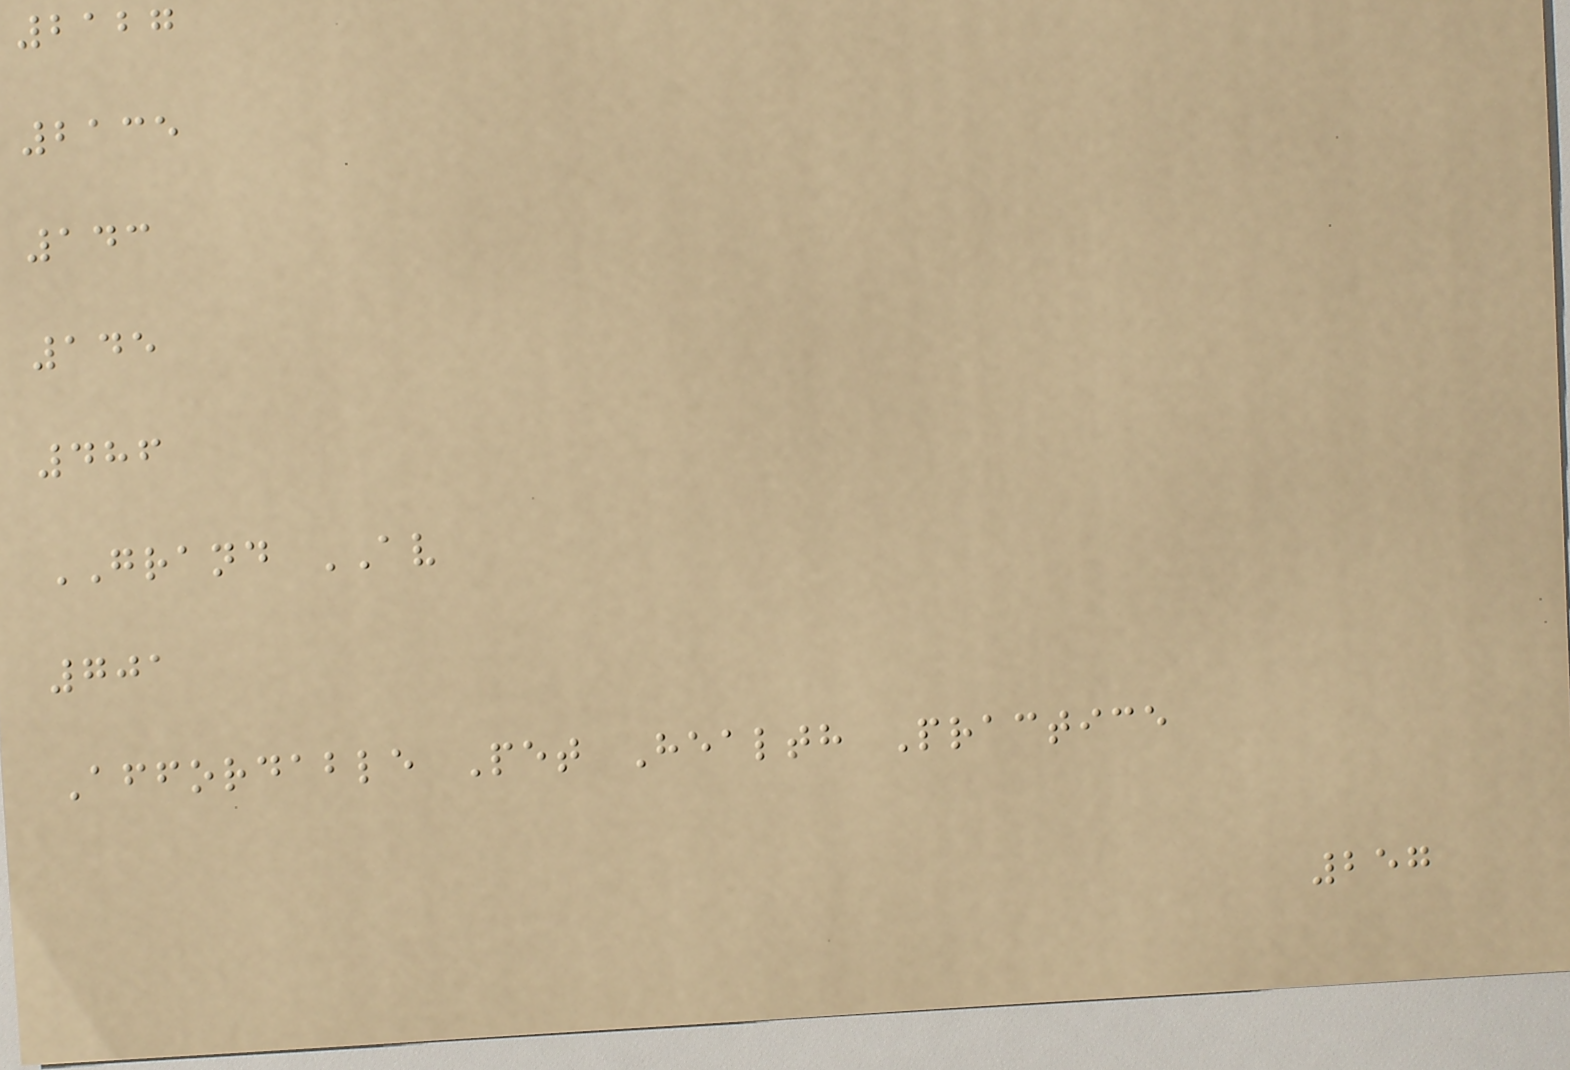2127
2135
143
145
486
GRAND AV
701
Affordable Pet Health Practice
257
